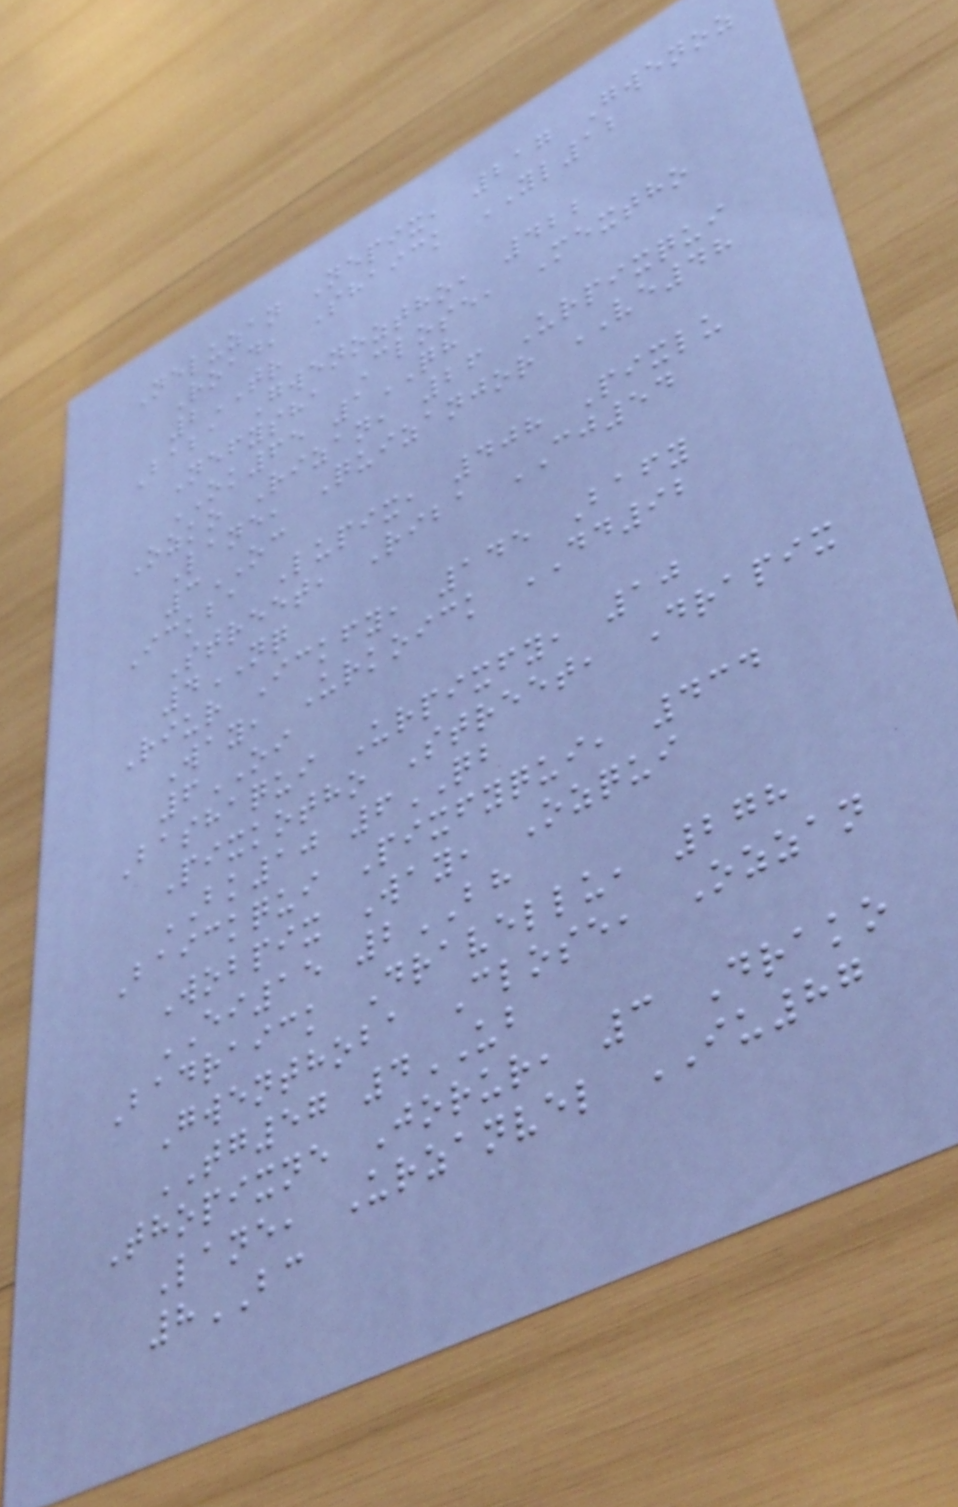Neluzan Nepix, 217 Gwenoz
Road, Shaick YL12
2TR
Baba Gwenoztho, 422
Nefysha Close, Mextho
OK65 1QH
Ozko Rizan, 26 Urpixqui
Lane, Quizanjor VE48
3OC
Ickba Lupix, 408 Pixlu
Street, Riba CJ54
4NQ
Riur Ickfy, 145 Bafy
Way, Urkoick DD92
6OI
Bashaqui Urpixfy, 10
Pixkotho Street, Drapix
BK10 6QB
Baickqui Pixfyqui, 434
Wobpix Way, Ozqui
EI15 2BH
Badraick Dravellu, 278
Gwenthoba Close, Ozzan
TG57 4UB
Thopixne Jorur, 3 Drako
Lane, Urzanvel IU87
8BC
